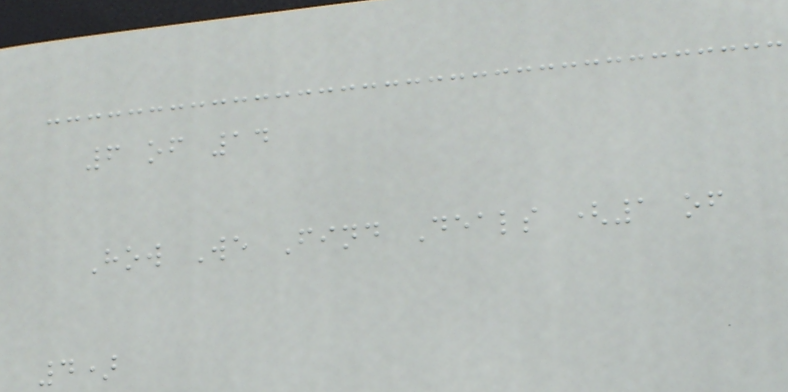6 of 14
How We Find Deals (1 of
4)
